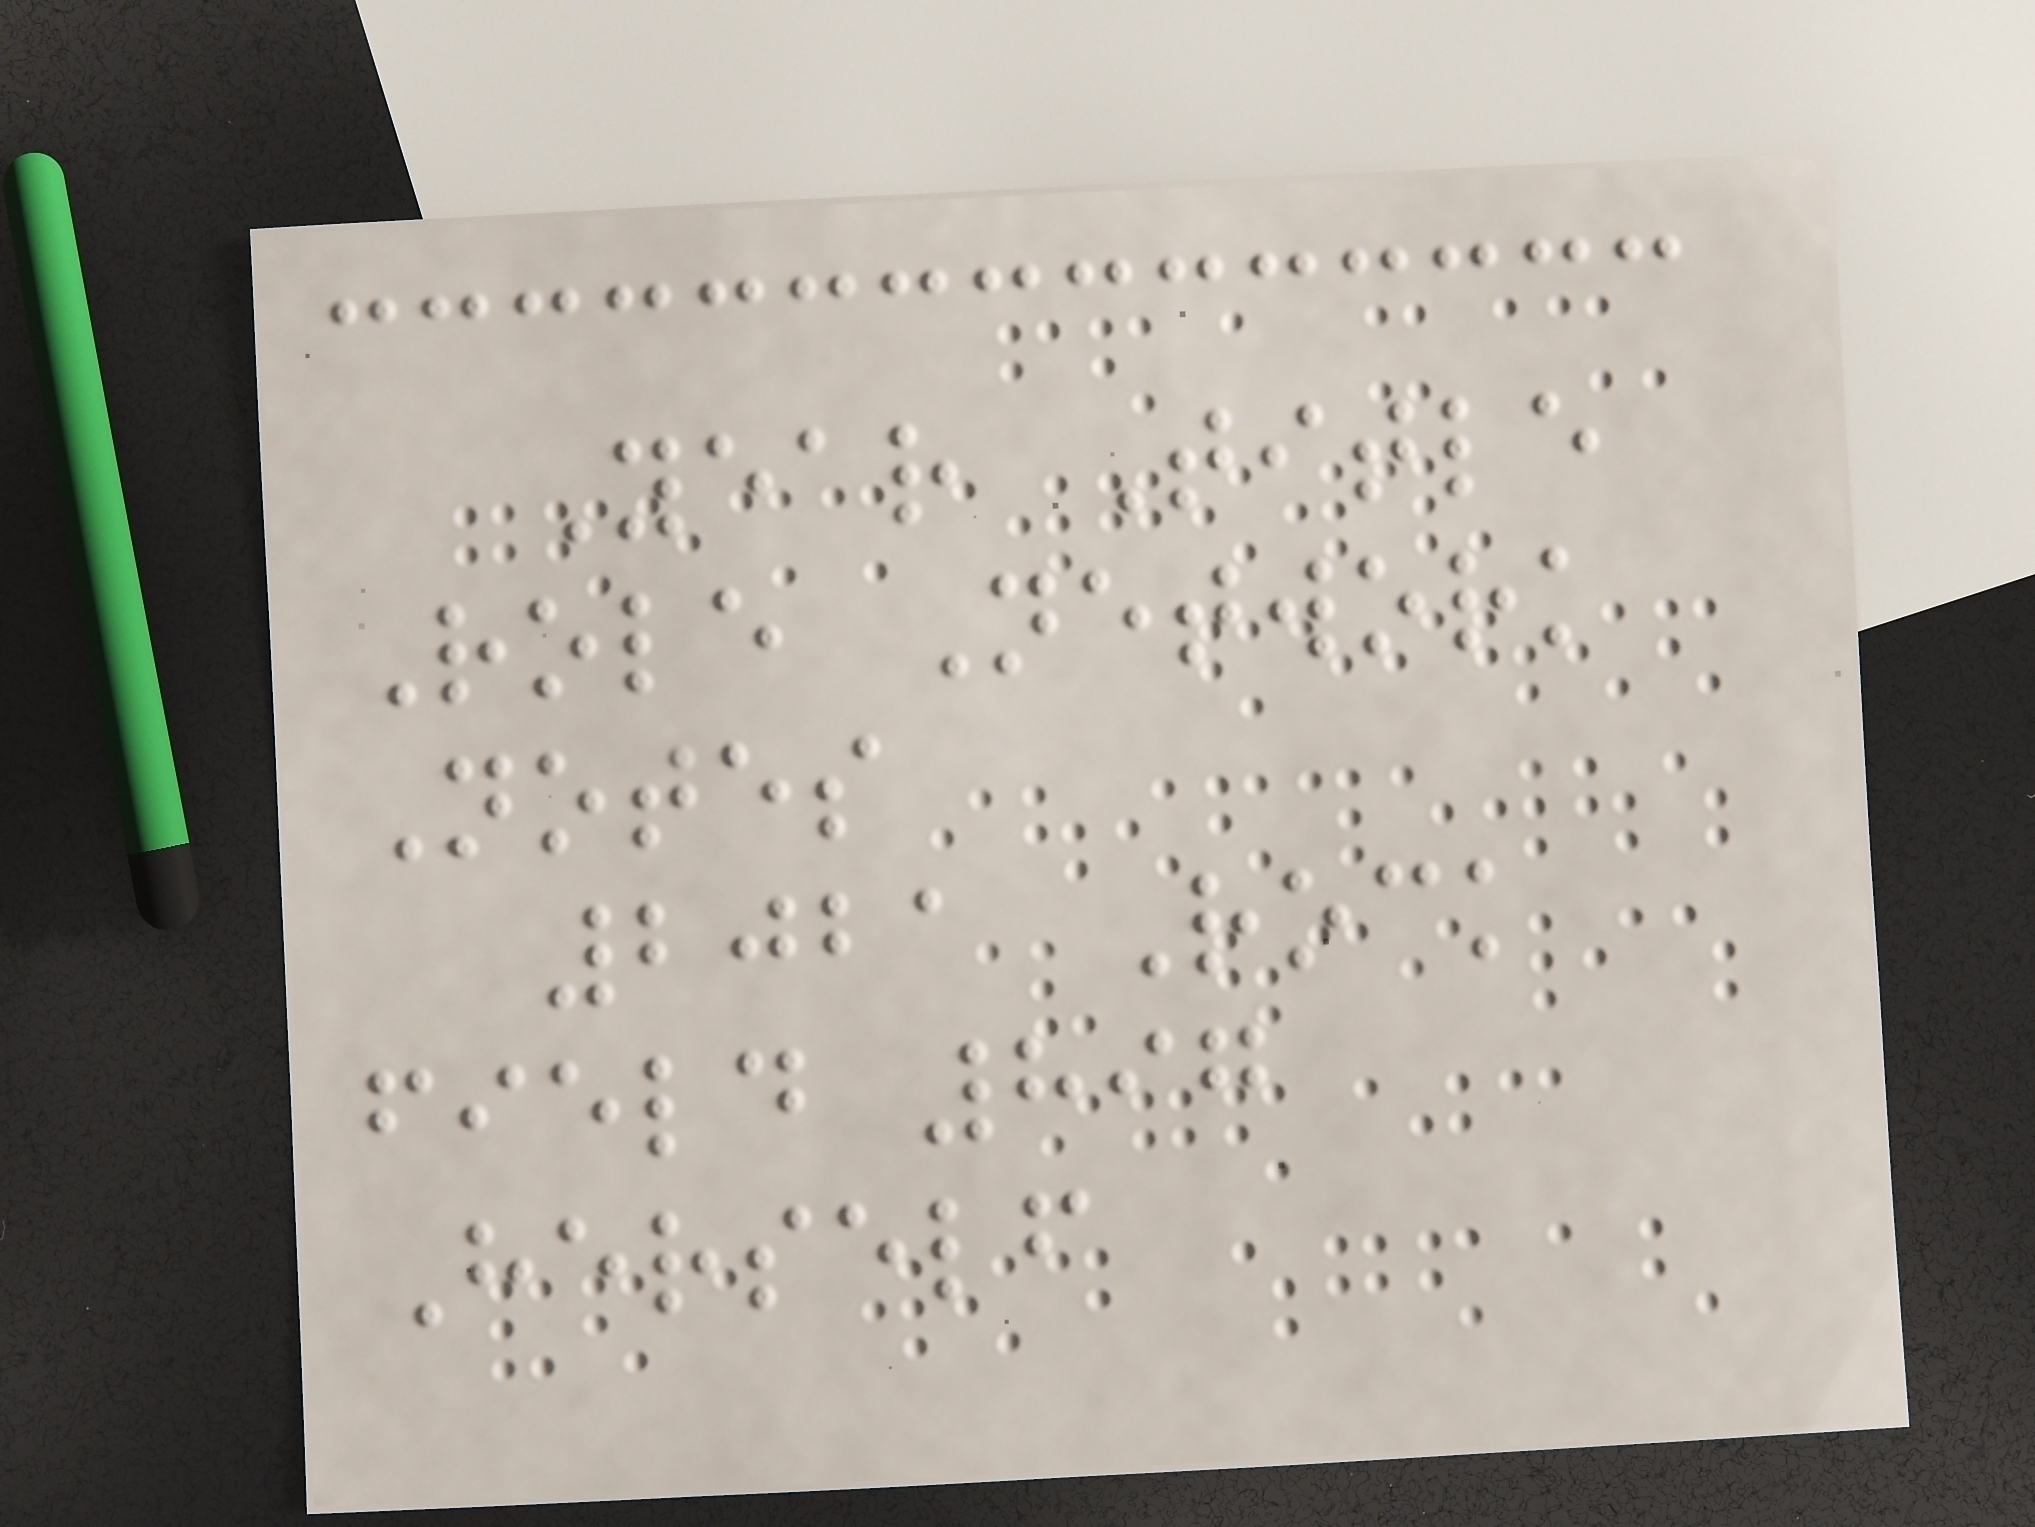Year Title
Role Network
Notes
2021 Rock
field 897
Herself
